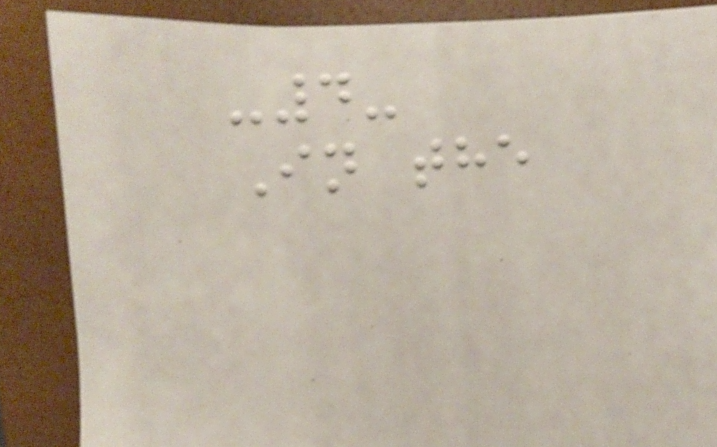-4-
In the
